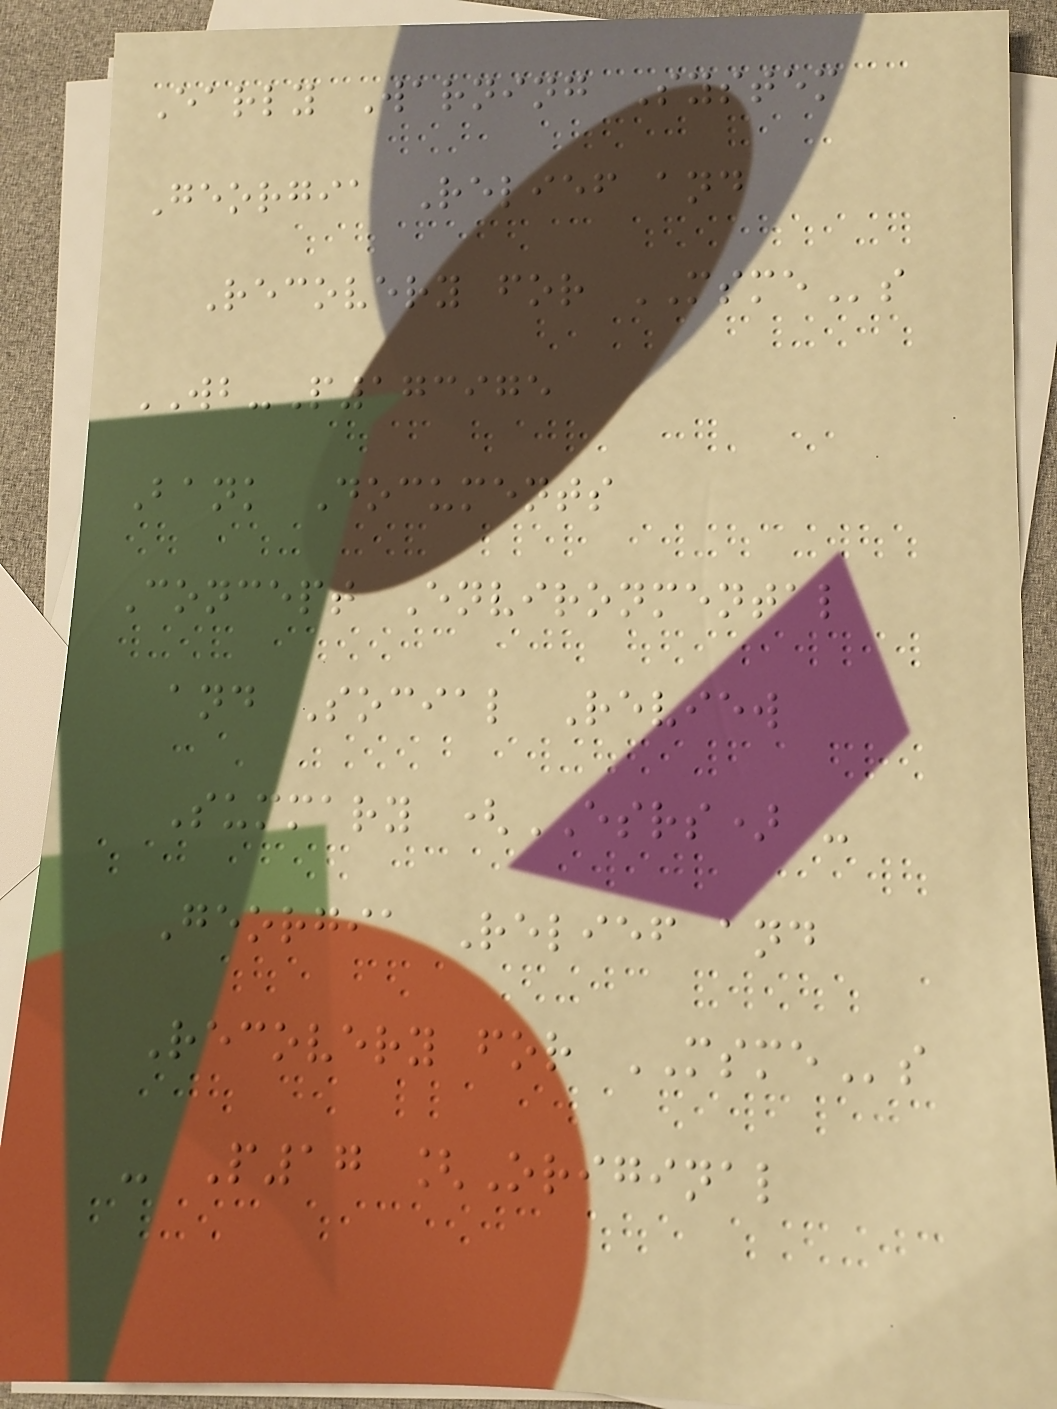Early Warning System
Georgia Relief and
Recovery for MSMEs
WB-P173975
Bank Documents
Concept Environmental
and Social Review
Summary (ESRS) -
Georgia Relief and
Recovery for MSMEs
- P17 [Original
